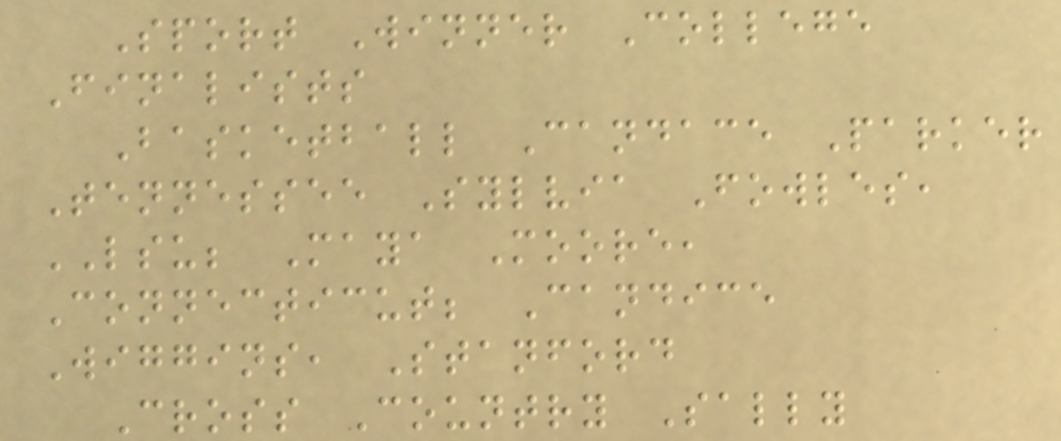Sport Winner College
Finalists
Basketball Candace Parker
Tennessee Sylvia Fowles,
LSU; Maya Moore,
Connecticut; Candice
Wiggins, Stanford
Cross Country Sally
